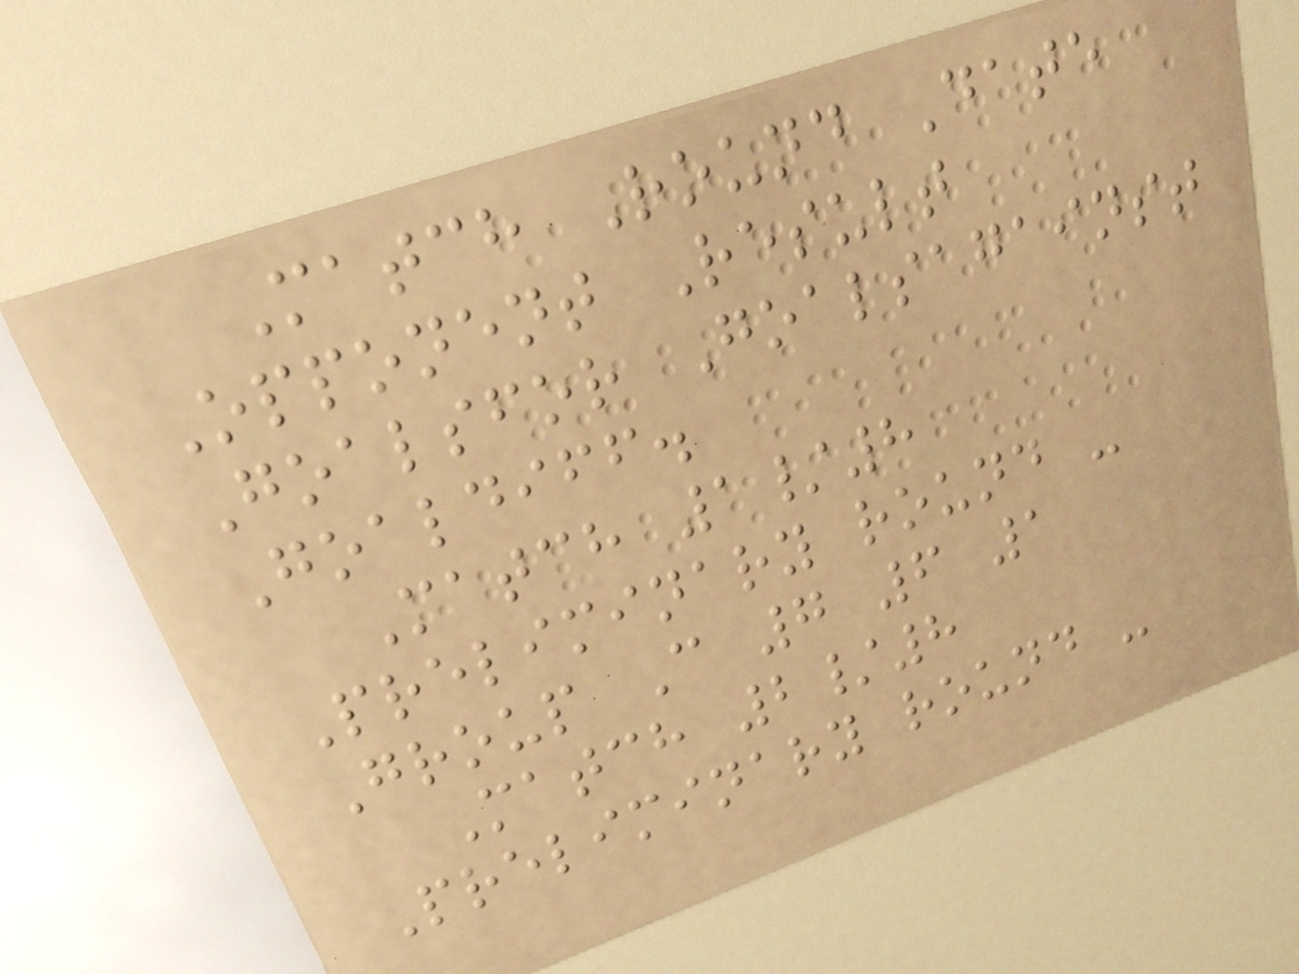Match Round Date
Opponent Result
Goalsfor Goalsagainst
Goaldiff.
Match 1/8
Preliminary round -
Group C 7 6 1
Match 2/8
Preliminary round -
